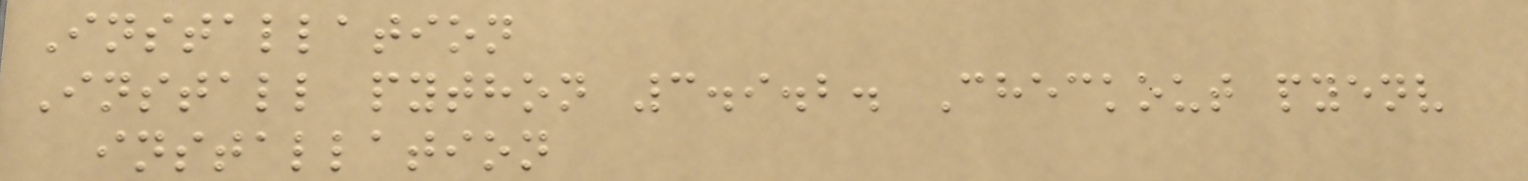Installation
Install python 3.9.2. Checkout pyenv
installation
